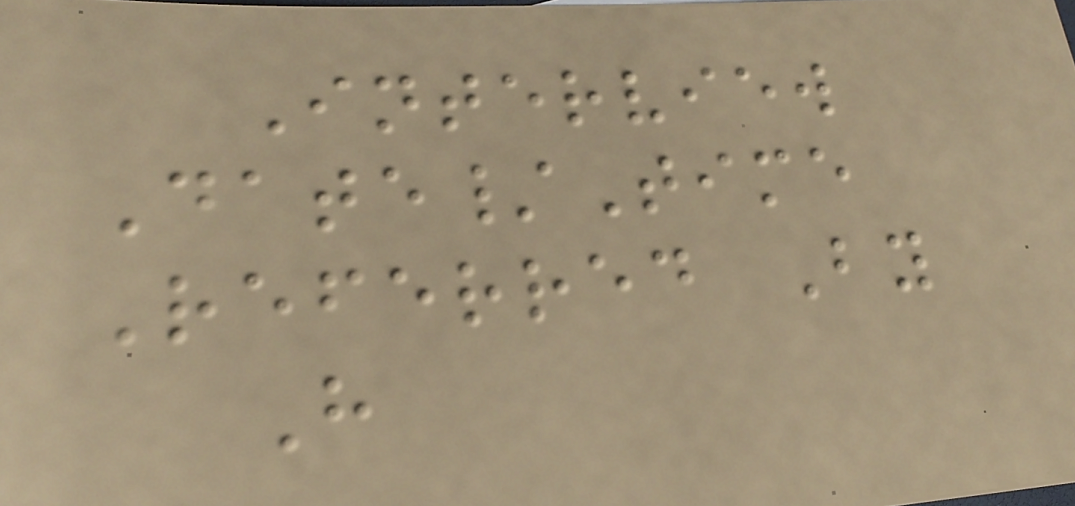Interview
Date/Time
Referred By
H
